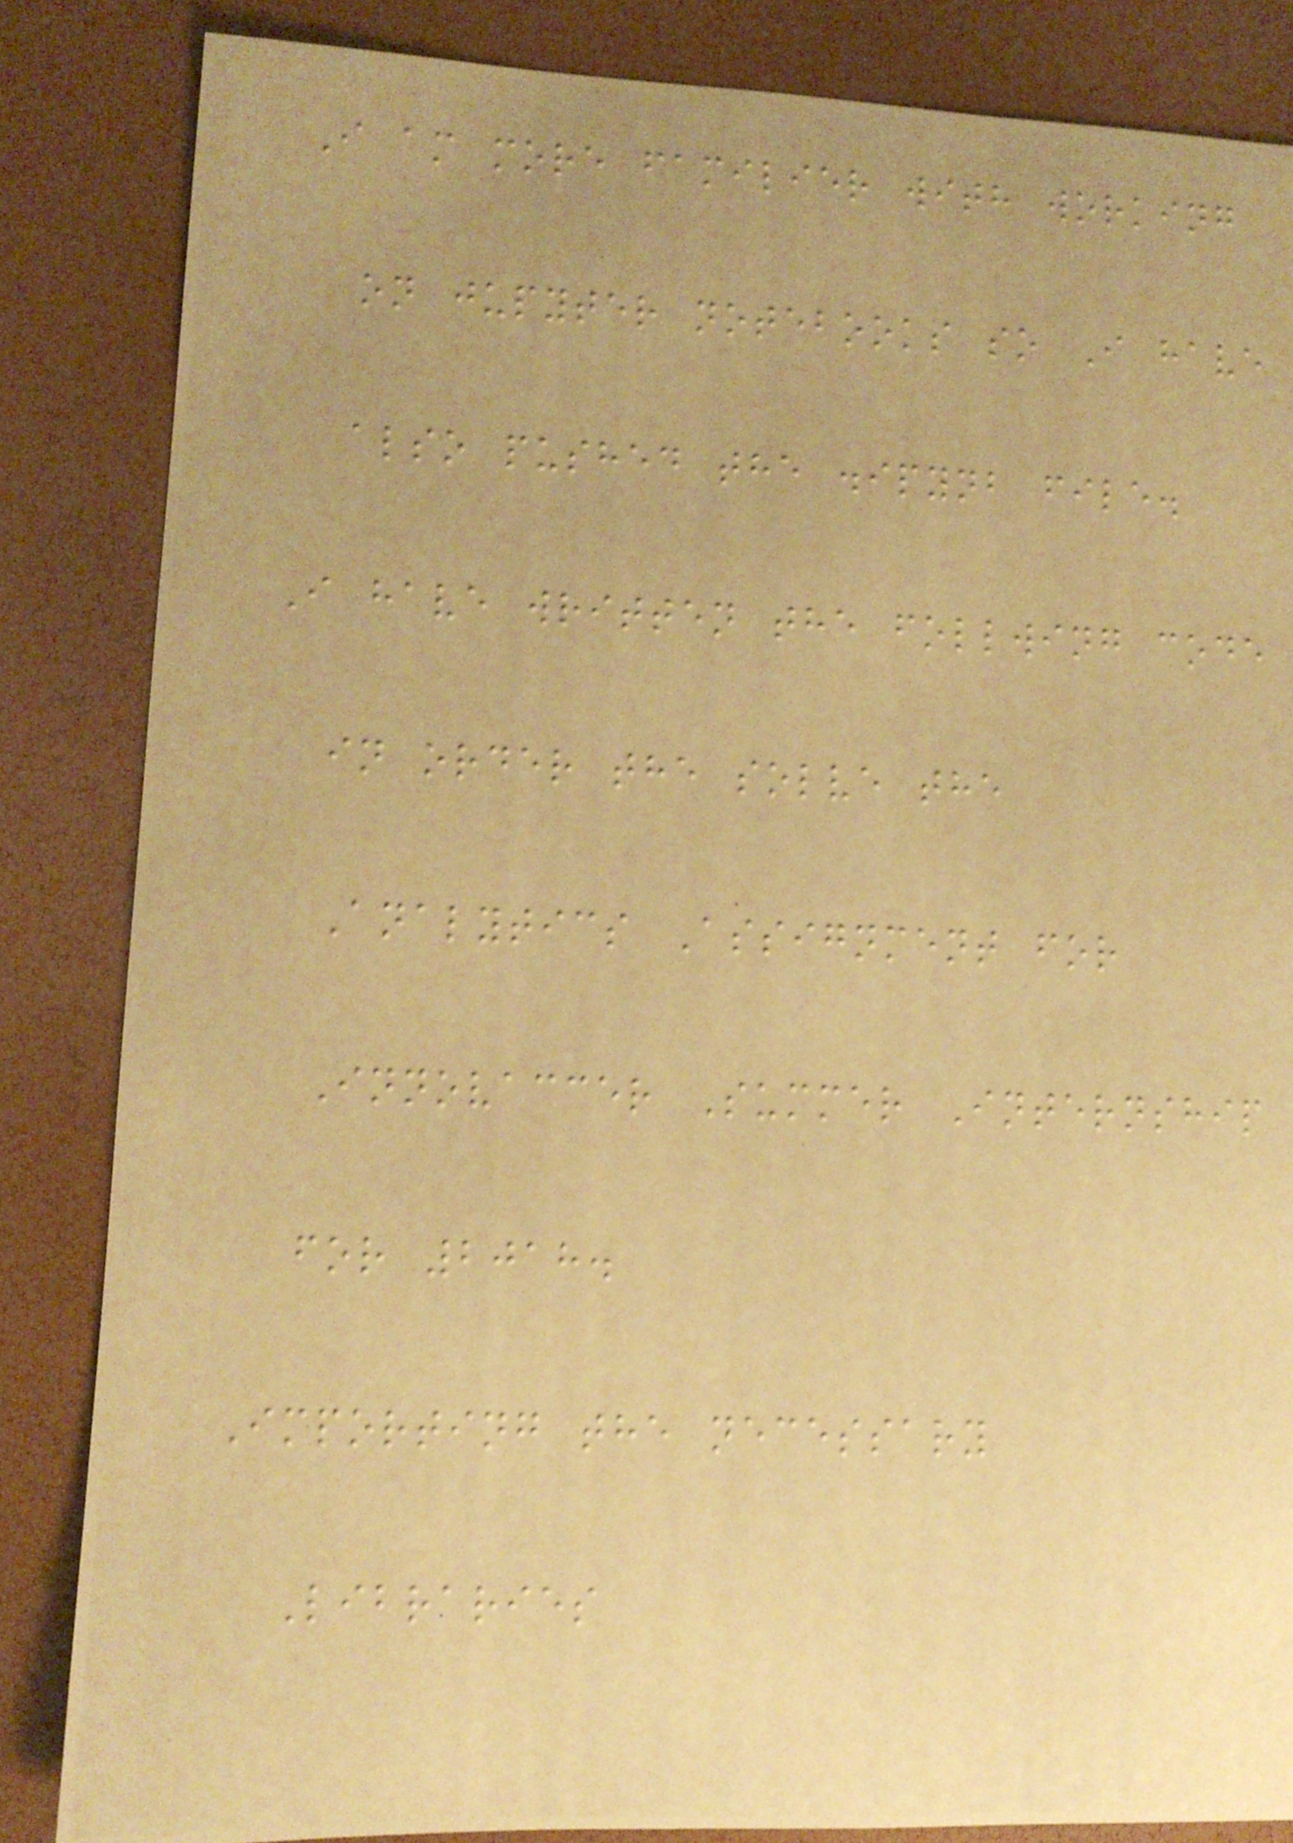I am more familier with working
on jupyter notebooks so I have
also pushed the .ipynb file.
I have written the follwing code
in order the solve the
Analytics Assignment for
Innovaccer Summer Internship
for 2018.
Importing the necessary
Libraries
